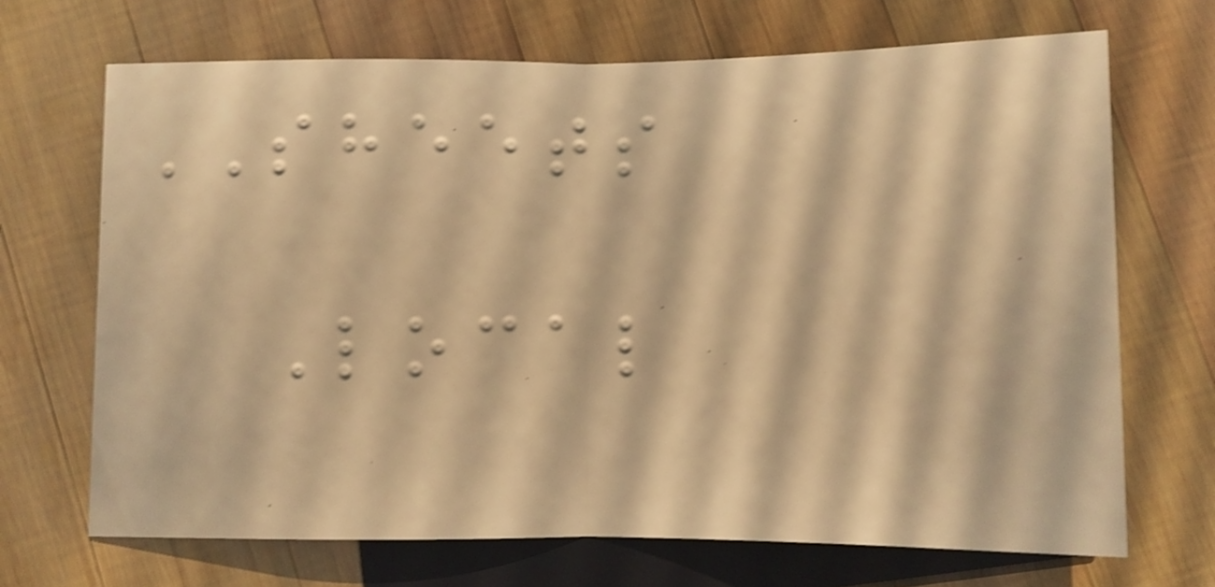SHEETS
Local
